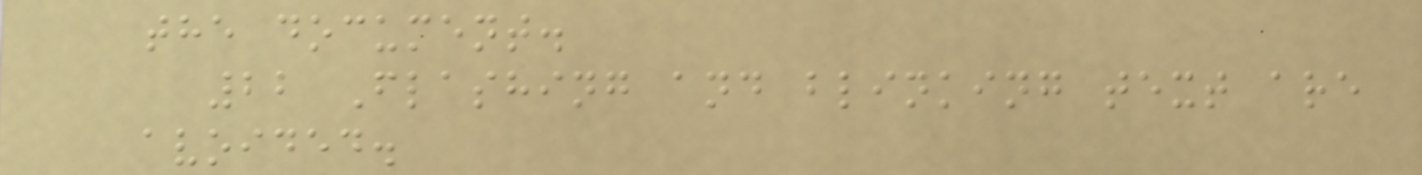the document.
22 Flashing and blinking text are
avoided.
